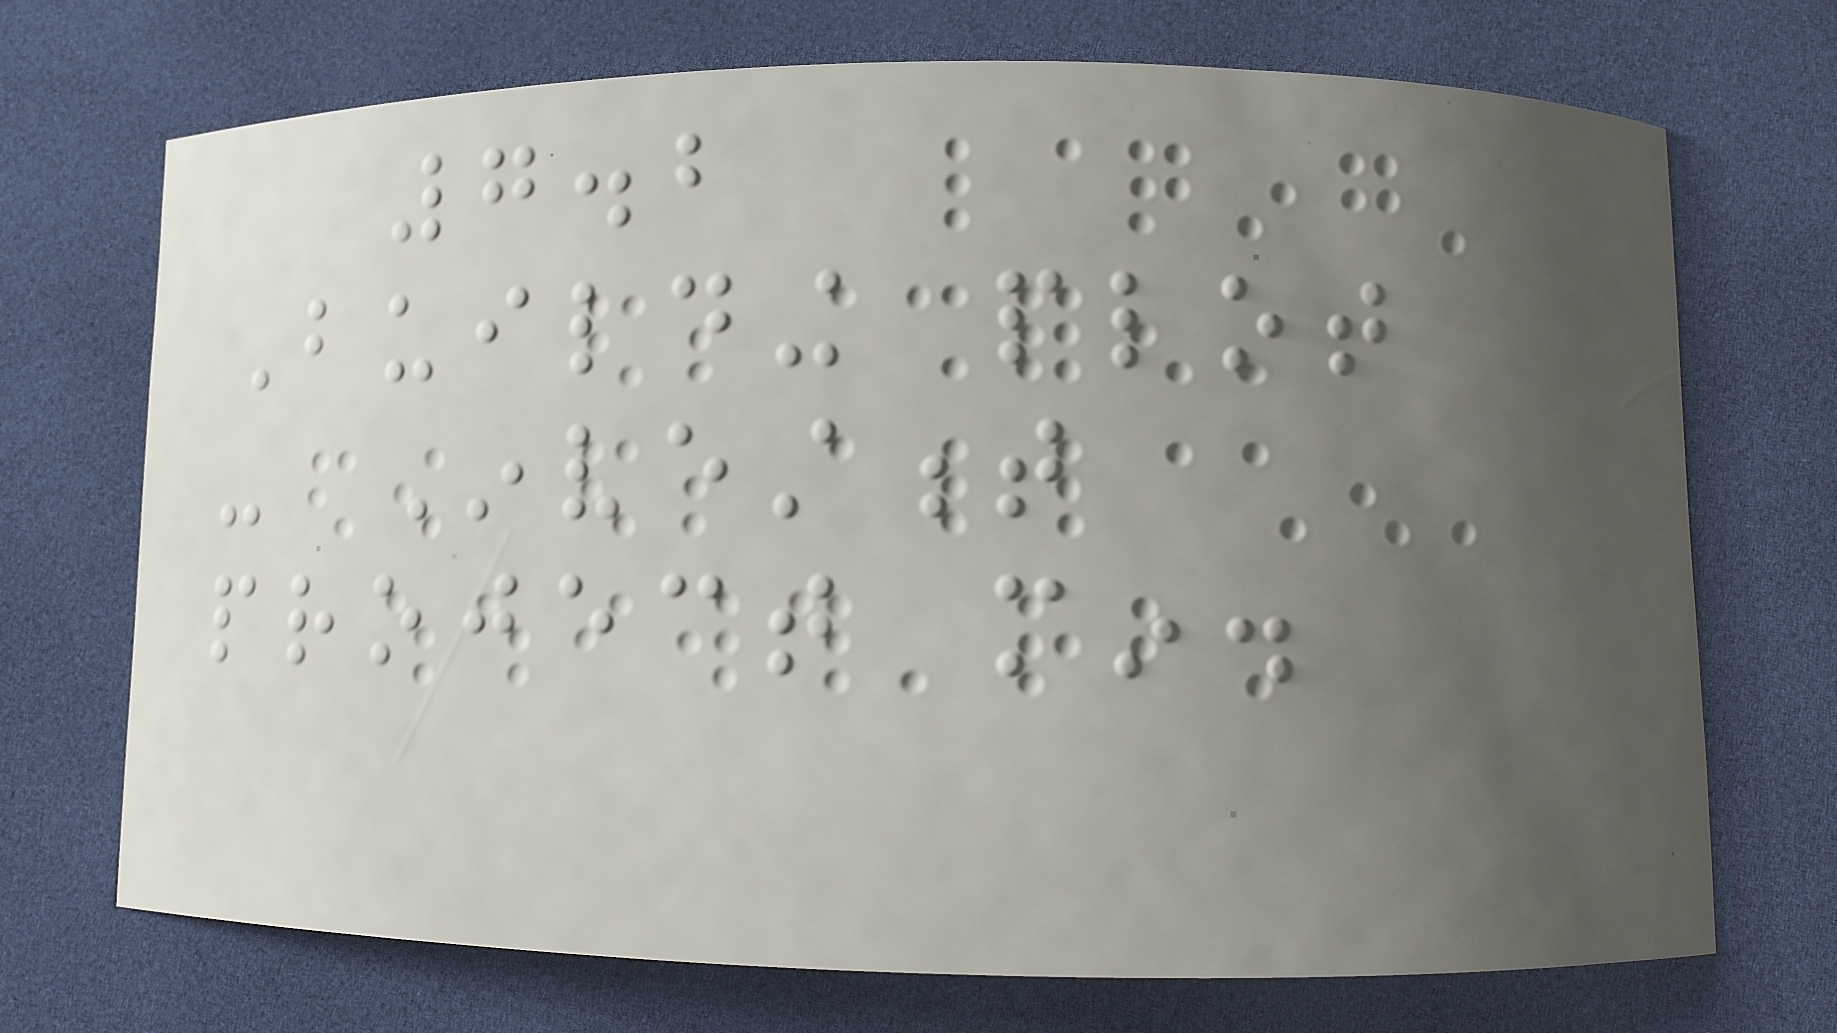7.2
Building plot
- Investment
project min.
